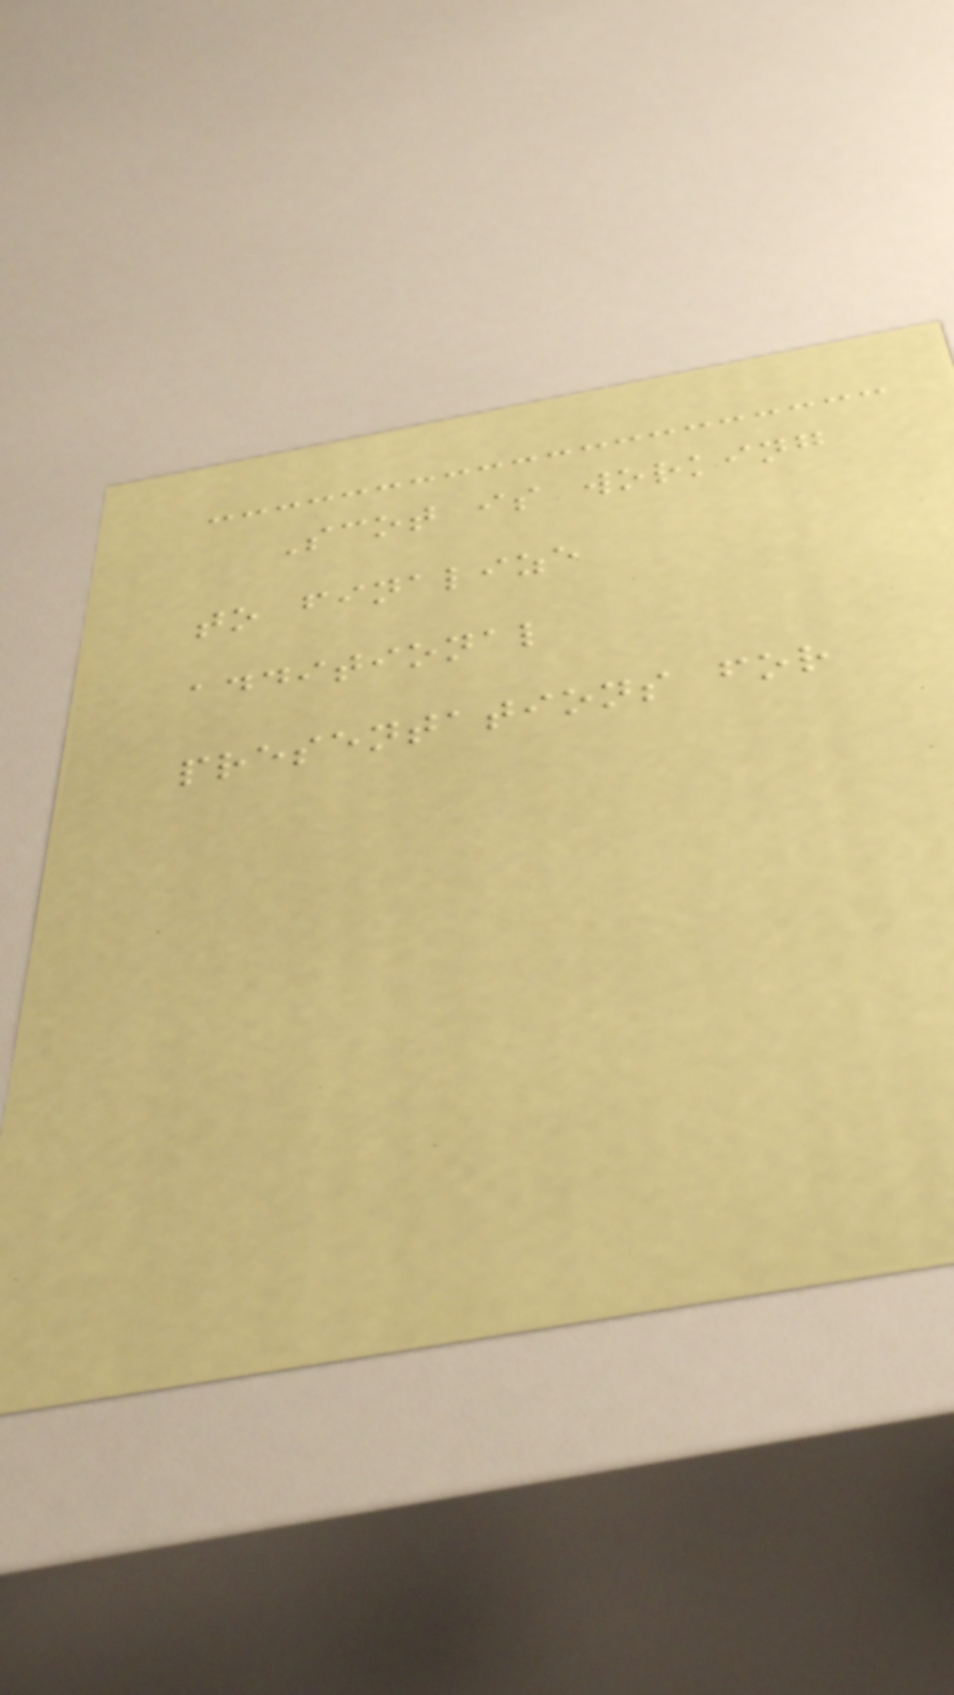Scot is working
to finalize
additional
presentations for
